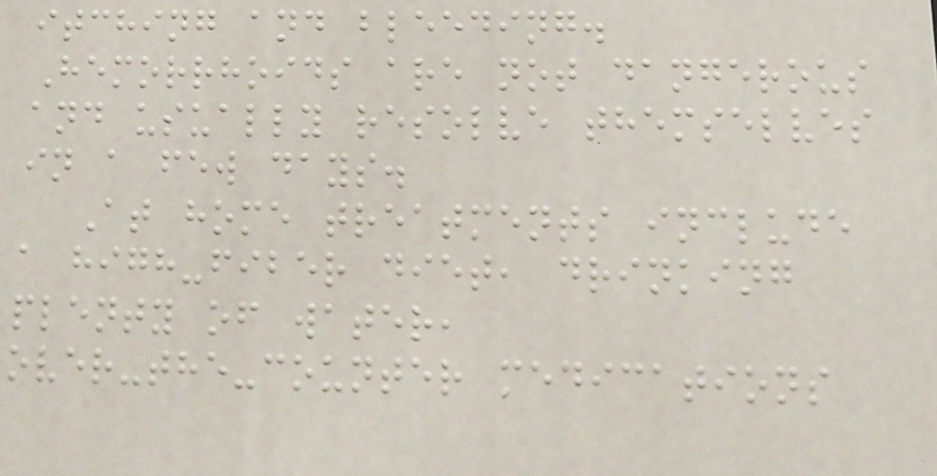itching and bleeding.
Hemorrhoids are not dangerous
and usually resolve themselves
in a few days.
At home treatments include
a high-fiber diet, drinking
plenty of water,
over-the-counter medications
